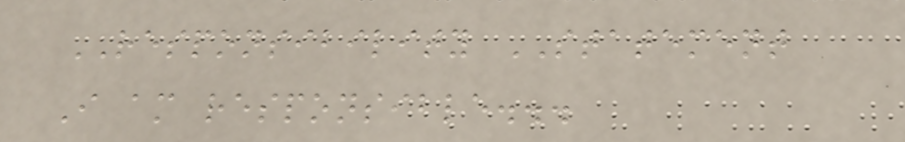RESPONSIBILITY STATEMENT
I am responsible...
